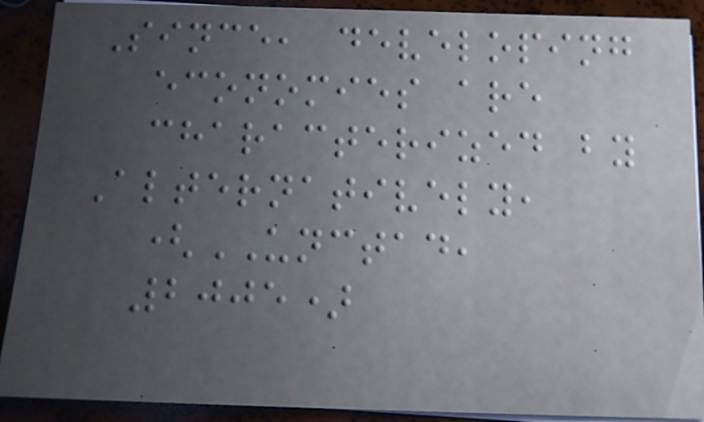Since, developing
economies are
characterized by
Alternatively,
(UNCTAD,
2005)
